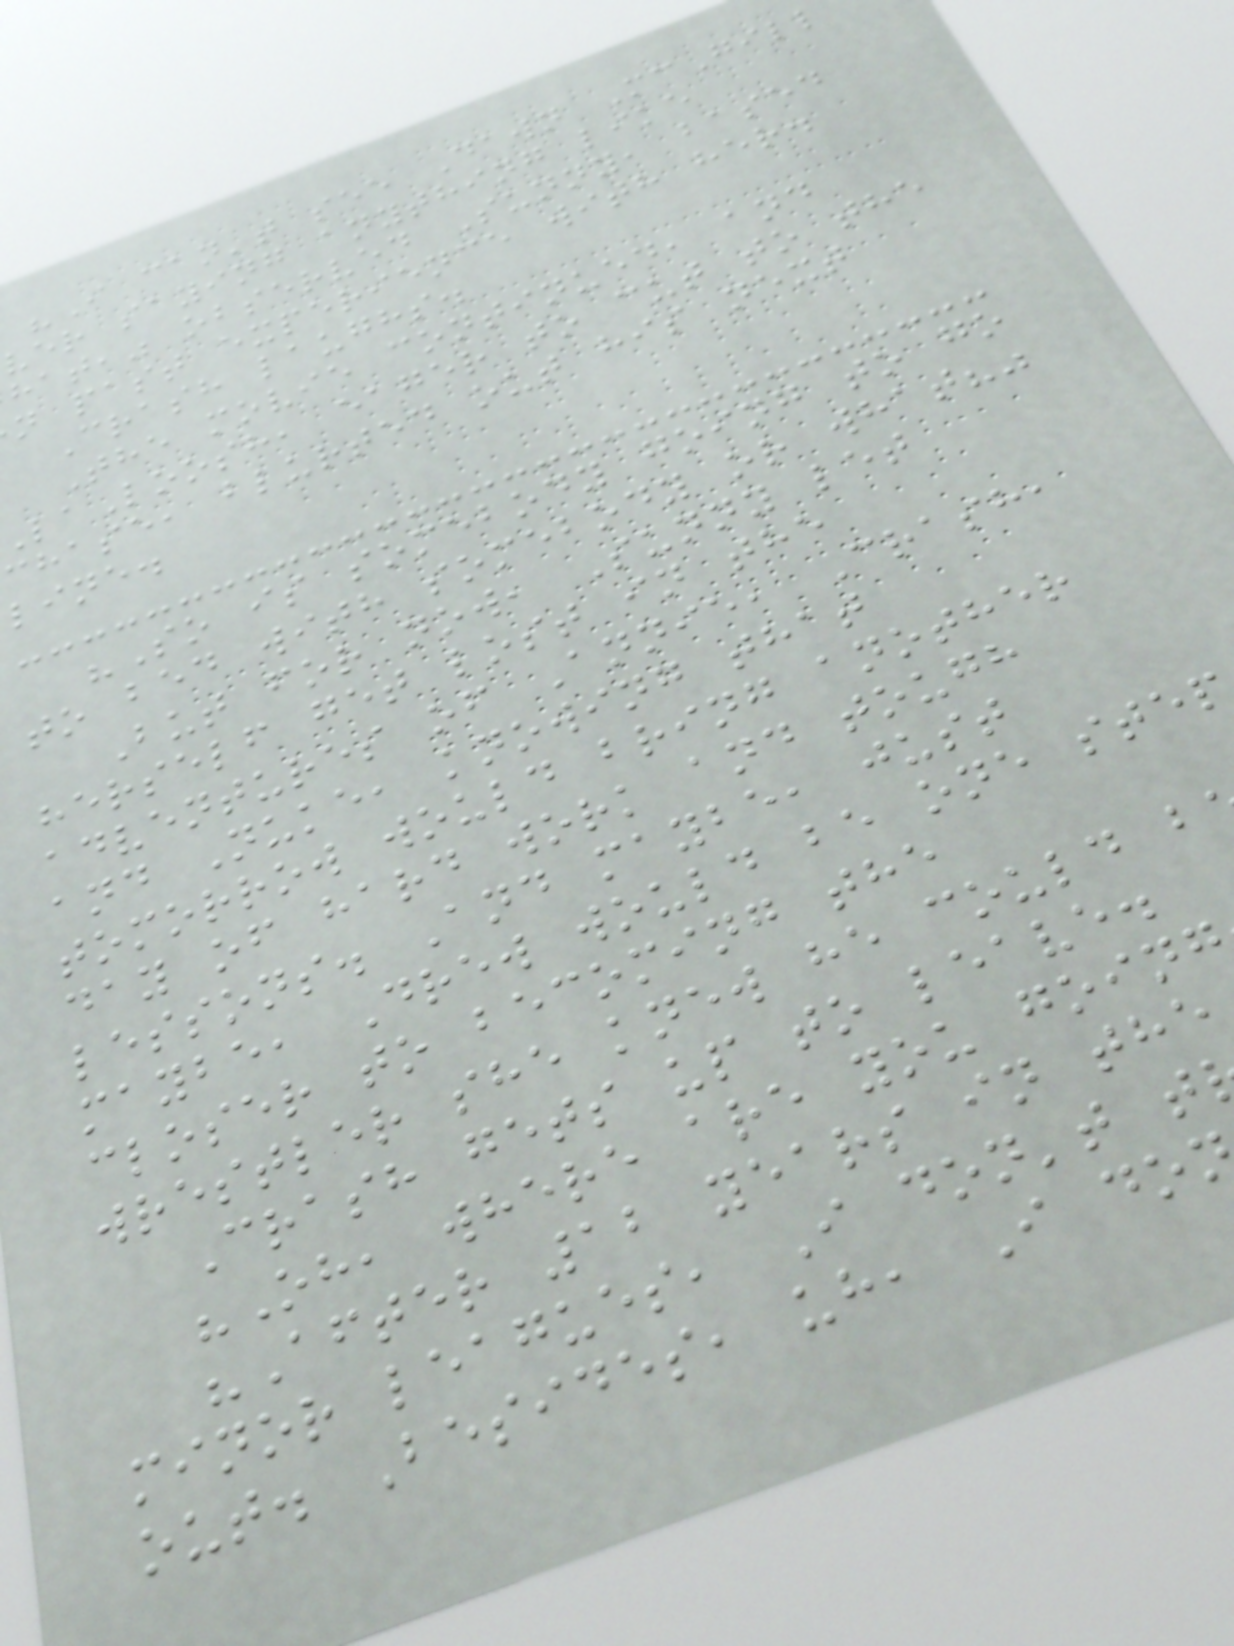"I can't see Dawn McGill
ver saying anything like
hat," observed Sunny, based
n past experience with her.
Crash laughs.
The movie continued, and
aLoosh, eager to cut to the
chase, blurted out his next
line.
"So is somebody going to go
to bed with somebody or what?"
But for now, Sunny let
herself get lost in the
adventures of Annie, Crash,
and Nuke, knowing that
tomorrow would bring another
day of hard work and tough
lessons. And maybe, just
maybe, Drew would be one step
closer to becoming the
wrestler she knew he could b
Crash gets up to leave.
"Oh, where are you going
"After 12 years in the
minor leagues, I don't t
out. Besides, uh, I do
